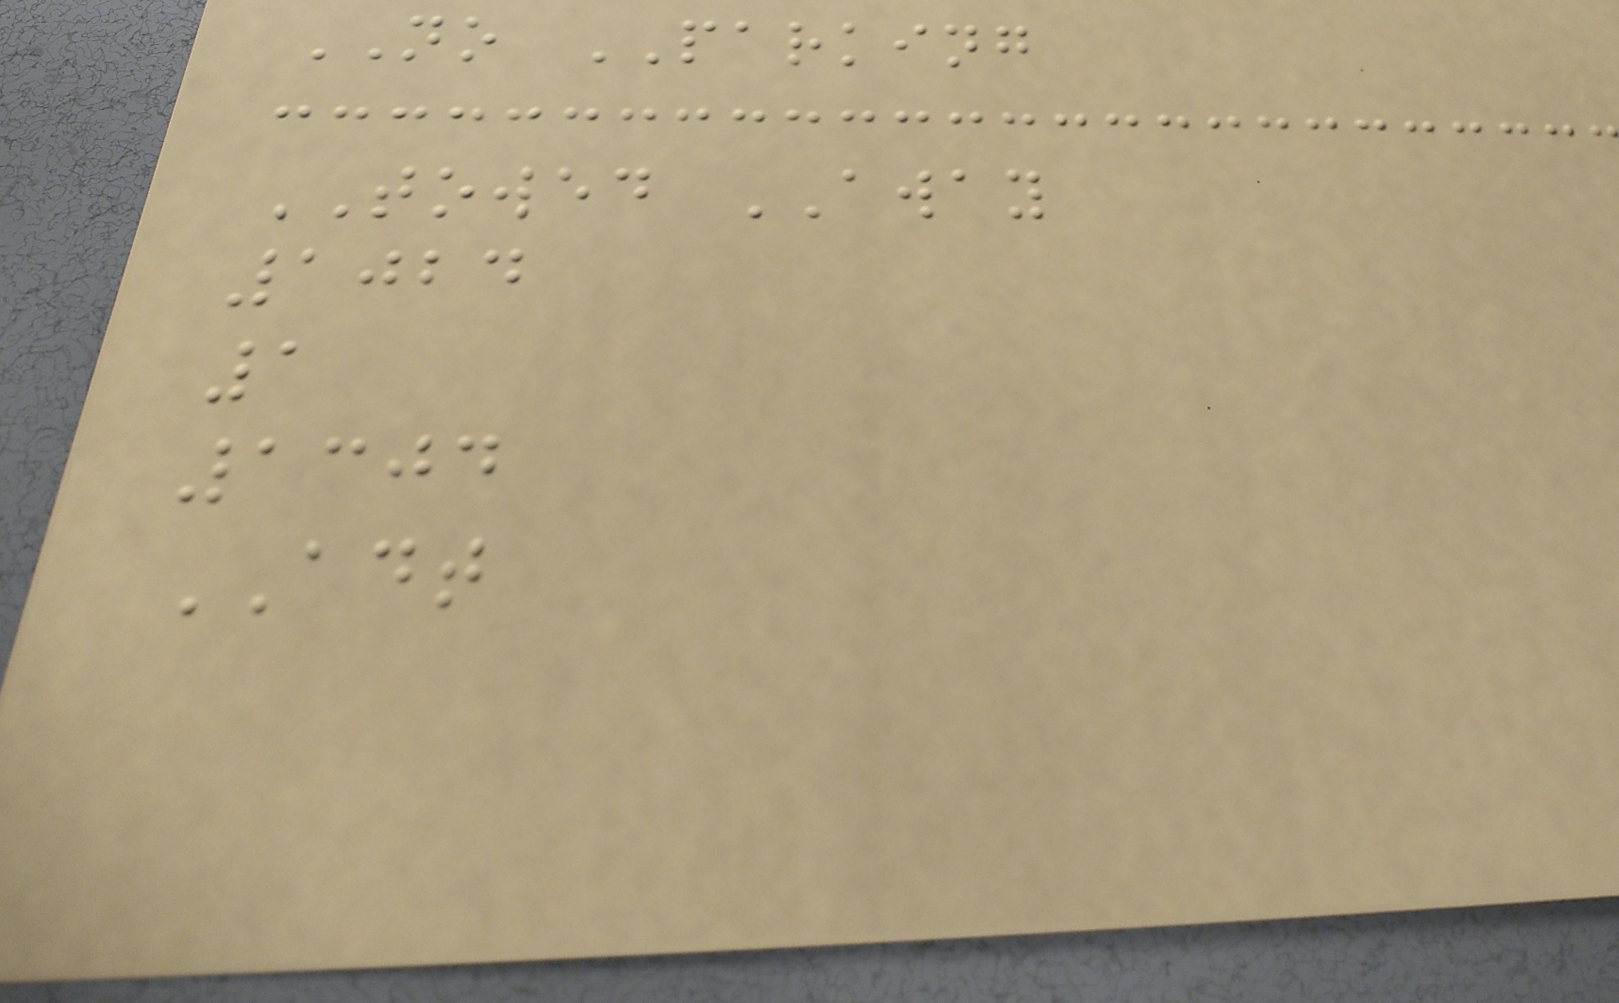NO PARKING
TOWED AWAY
1024
1
1304
ADT
